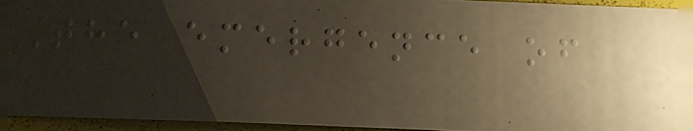The emergence of
